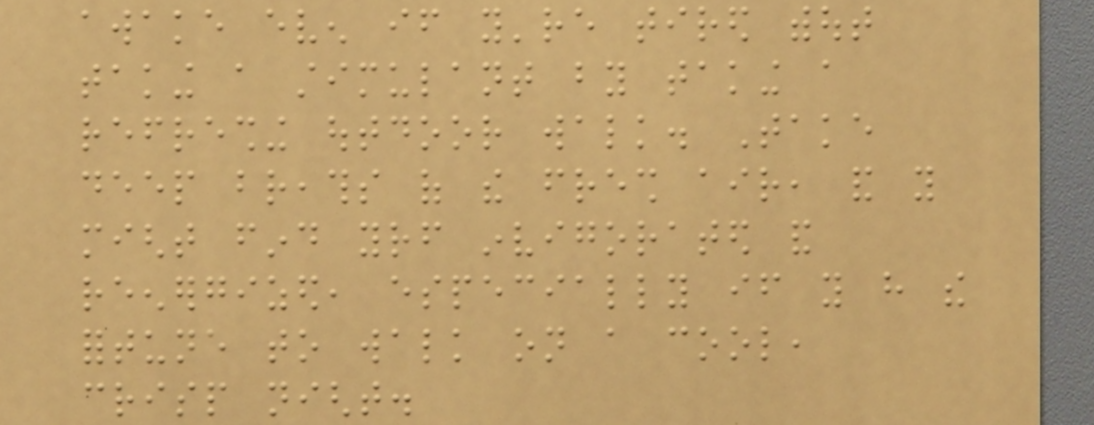awake even if you're tired without
taking a stimulant by taking a
refreshing outdoor walk. Take
deep breaths of the fresh air, and you
might find yourself invigorated and
reenergized, especially if you have the
fortune to walk on a cool,
crisp night.
